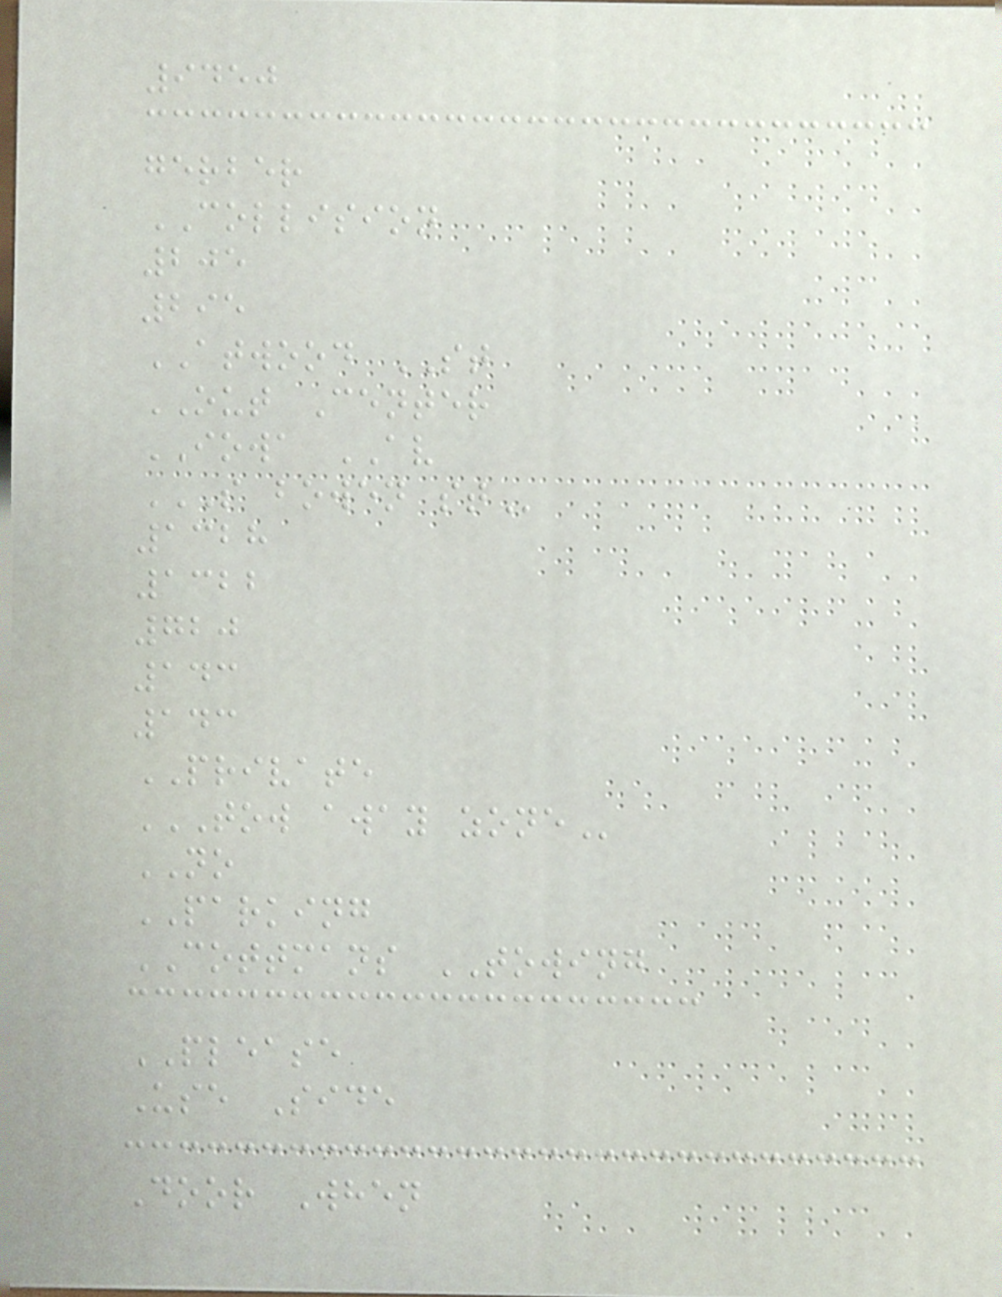9450
gerber
COLLISION
205
295
ATWOOD ST
OUT Center
IOWA AV
S BOWEN ST
1328
1322
720
143
143
PRIVATE
TOW AWAY ZONE
NO
PARKING
COTTMANS TOWING
PLEASE
Use Side
Door When
